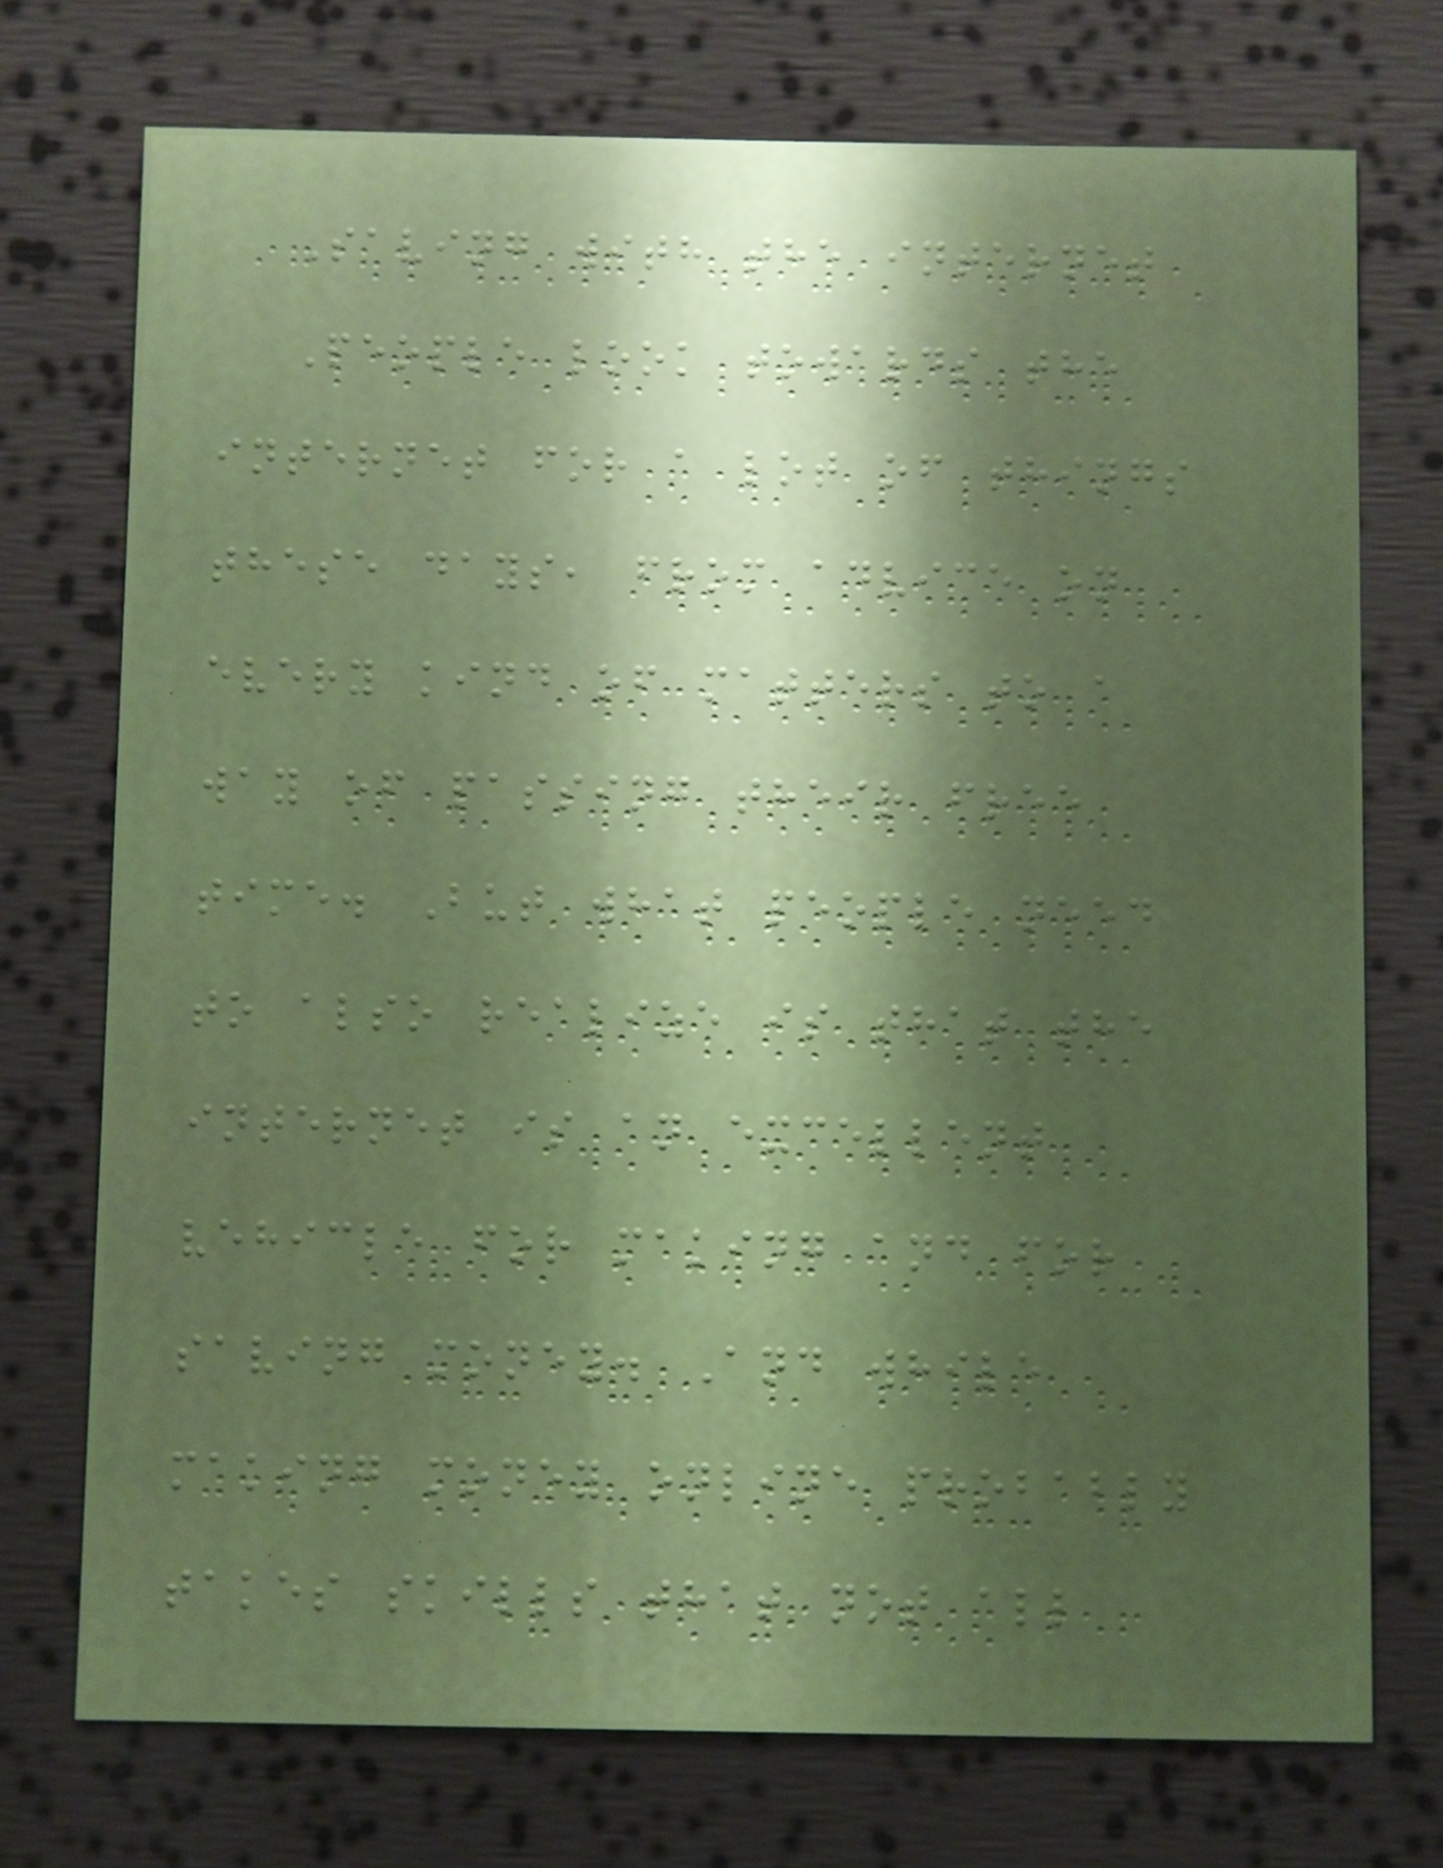Saving with the internet
People look towards the
internet for a lot of things
these days, from advice on
every kind of matters to a
way of passing their free
time. But what people need
to also realize is that the
internet is an excellent
vehicle for making and for
saving money. And while
making money online probably
takes skills that not all
